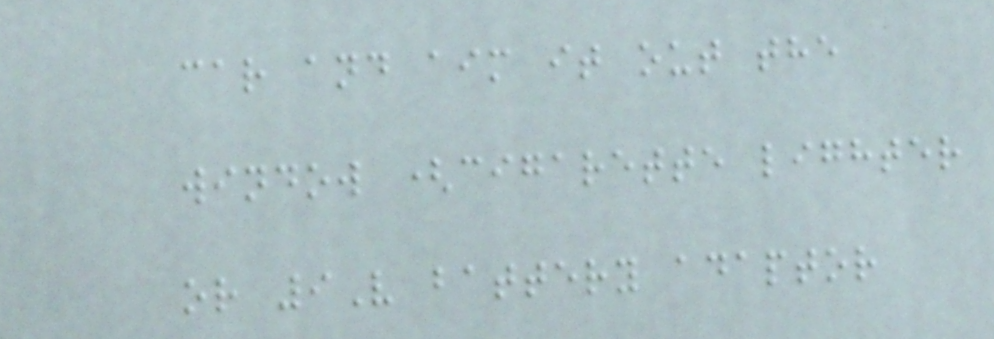car and aim it out the
window (cigarette lighter
or 9V battery adaptor
